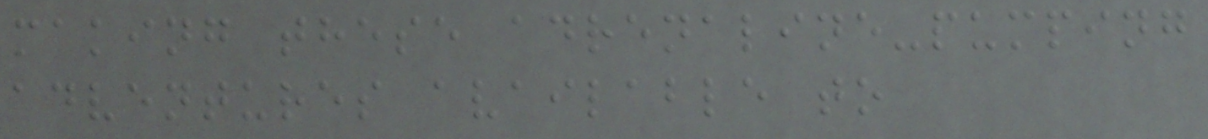making these adrenaline-pumping
adventures available to
